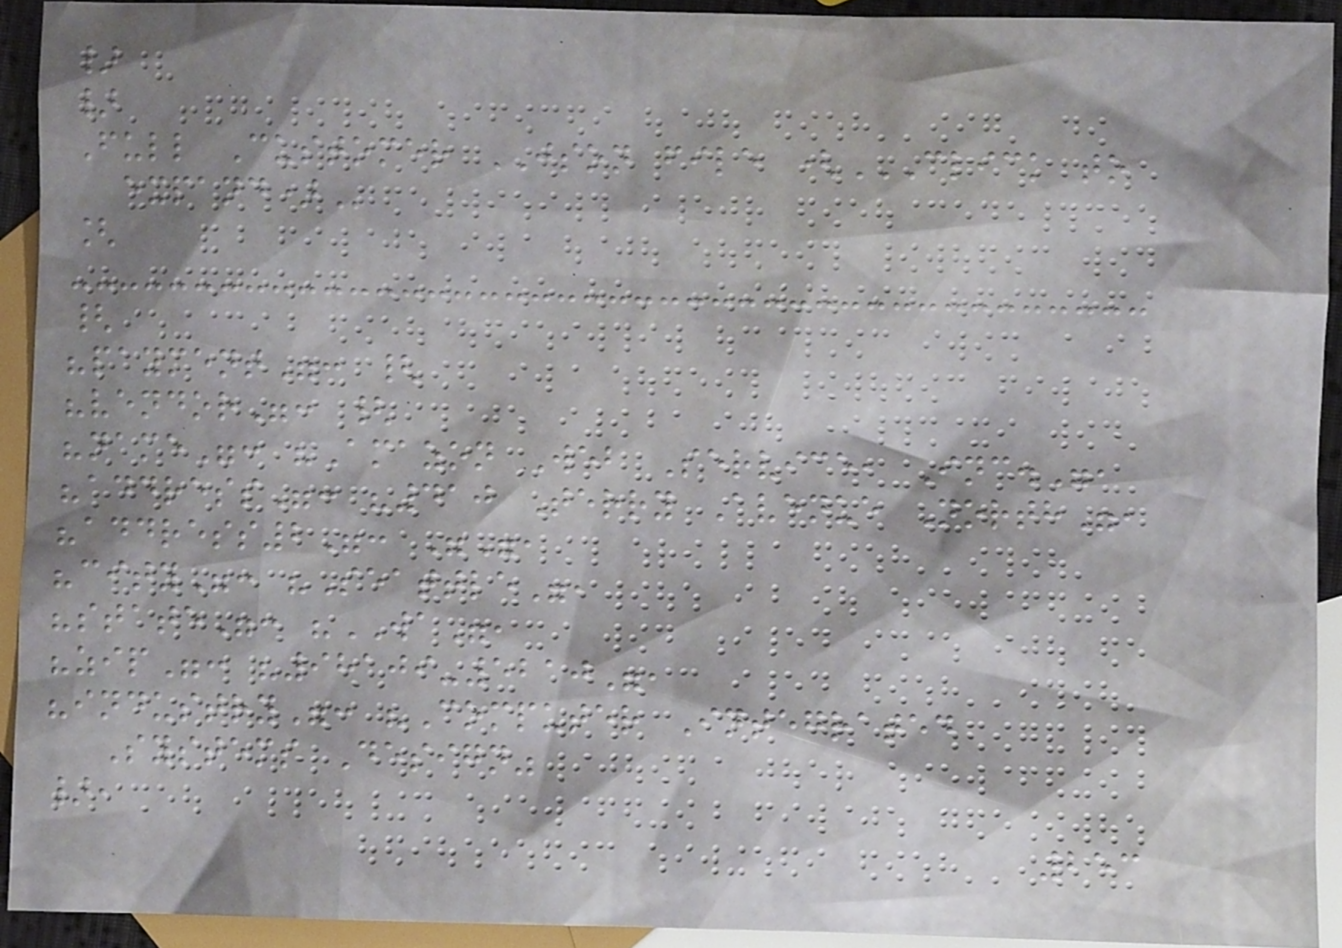}
}
Full Customer JSON file (CLICK TO
EXPAND)
[
{
"payment": {
"vendor": {
"name": "Amazon Web Service, Inc.",
"address": "410 Terry Avenue North",
"address2": "",
"city": "Seattle",
"state": "WA",
"zip": "98109-5210",
"industry": "Computer Integrated
Systems Design"
},
253
